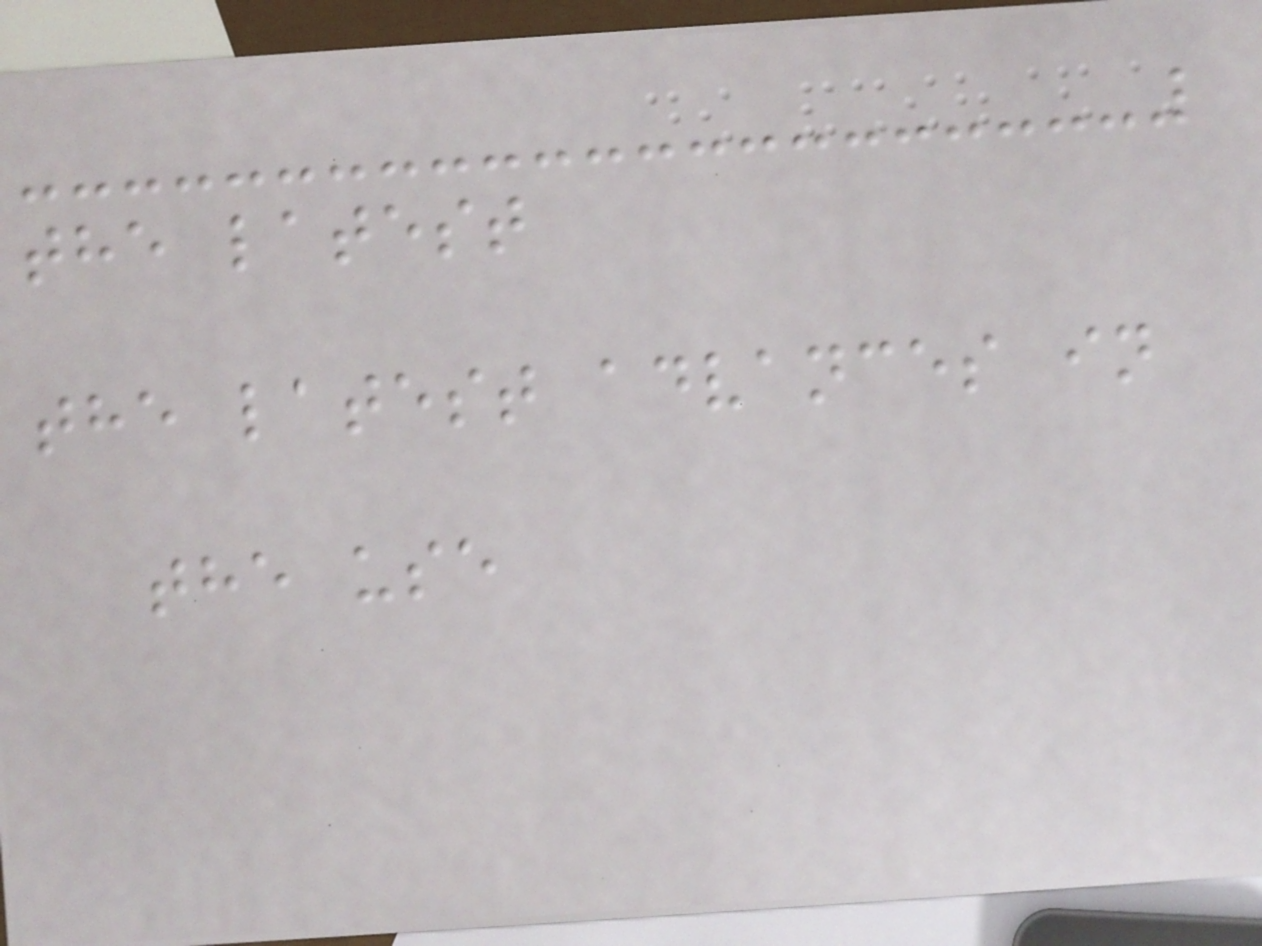the latest
the latest advances in
the use
